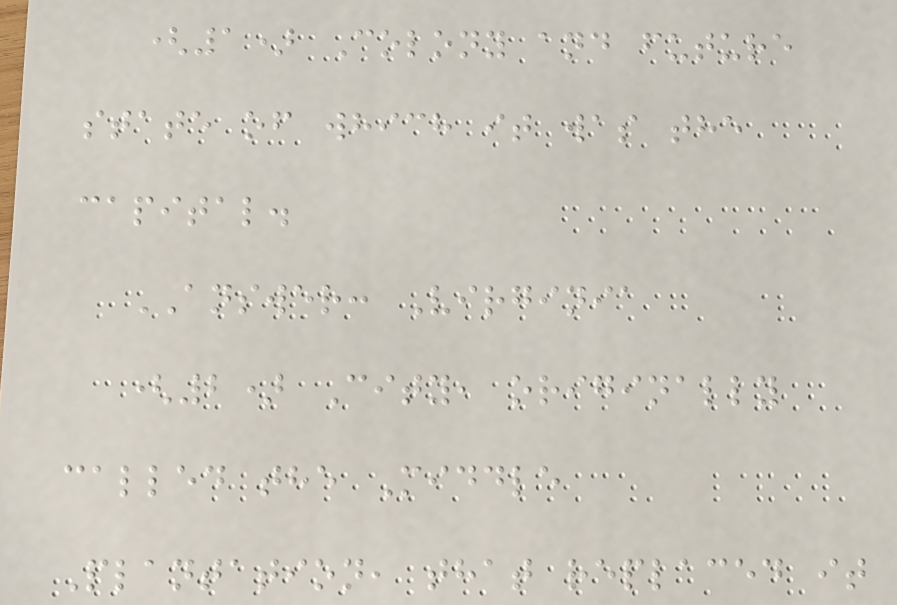(1) Colony and future
state of which it was the
capital.
ANSWER: Virginia
(2) City, originally
called the Middle
Plantation, that replaced it
